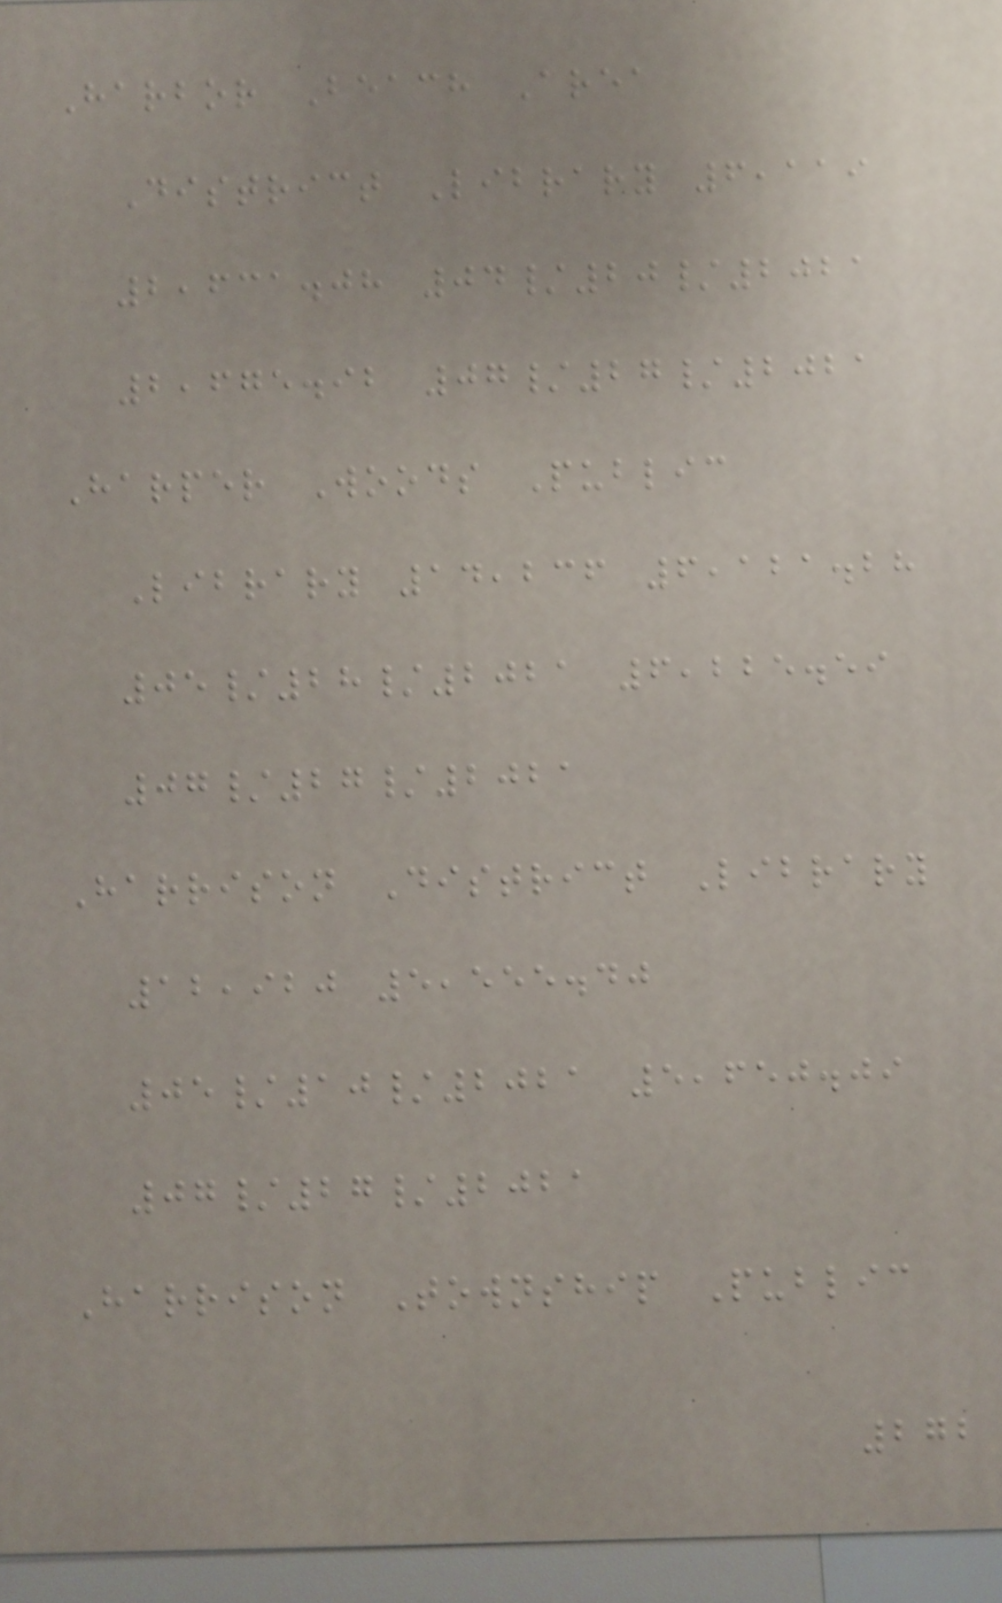Harbor Beach Area
District Library 6,119
2,631.08 04/20/2021
2,675.92 07/27/2021
Harper Woods Public
Library 14,236 6,121.28
05/28/2021 6,225.59
07/27/2021
Harrison District Library
12,920 5,555.40
05/10/2021 5,650.09
07/27/2021
Harrison Township Public
272
